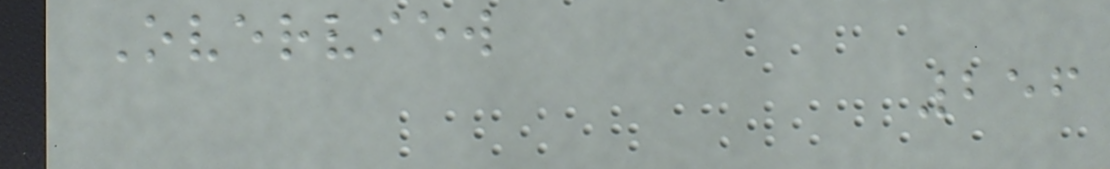Overview
256
